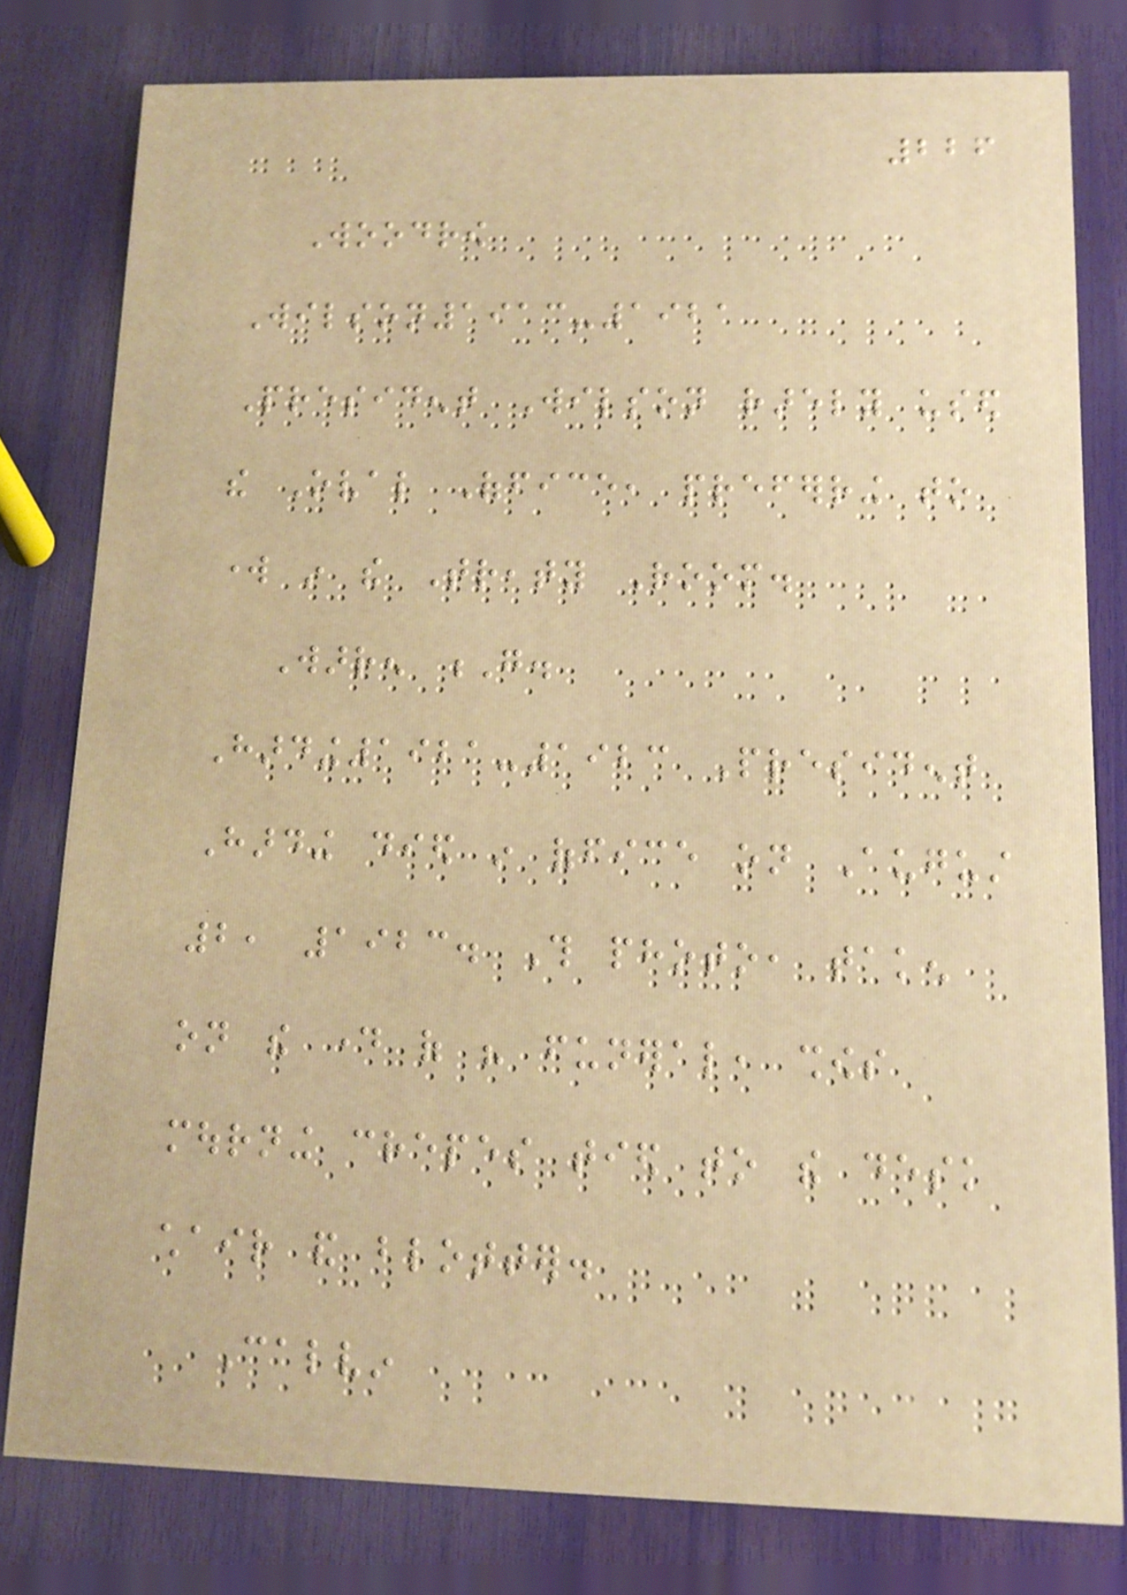226
Woodrow
Wilson1913-1921
President Wilson rarely used
the Oval Office, preferring to
work in the Treaty Room.
Warren G.
Harding1921-1923 President
Harding died in office on August
2, 1923. This photo, taken
on the day of his funeral, shows
mourning crepes tied to the desk
chair and blotter.
Calvin
